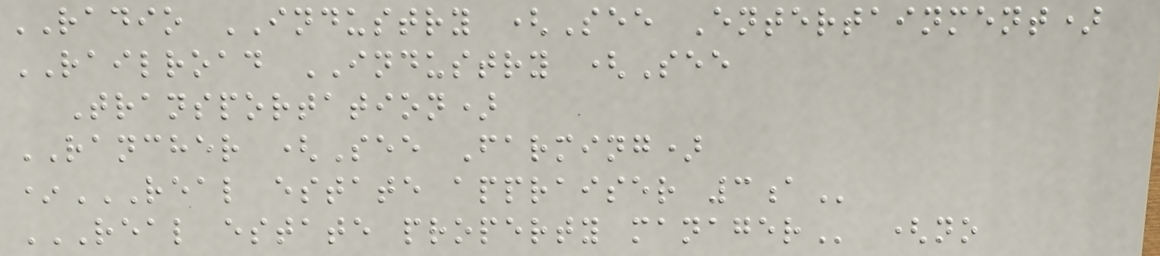RADIO INDUSTRY (See Entertainment)
RAILROAD INDUSTRY (See
Transportation)
RANCHER (See Farming)
*REAL ESTATE APPRAISER 3A
REAL ESTATE PROPERTY MANAGER (no
